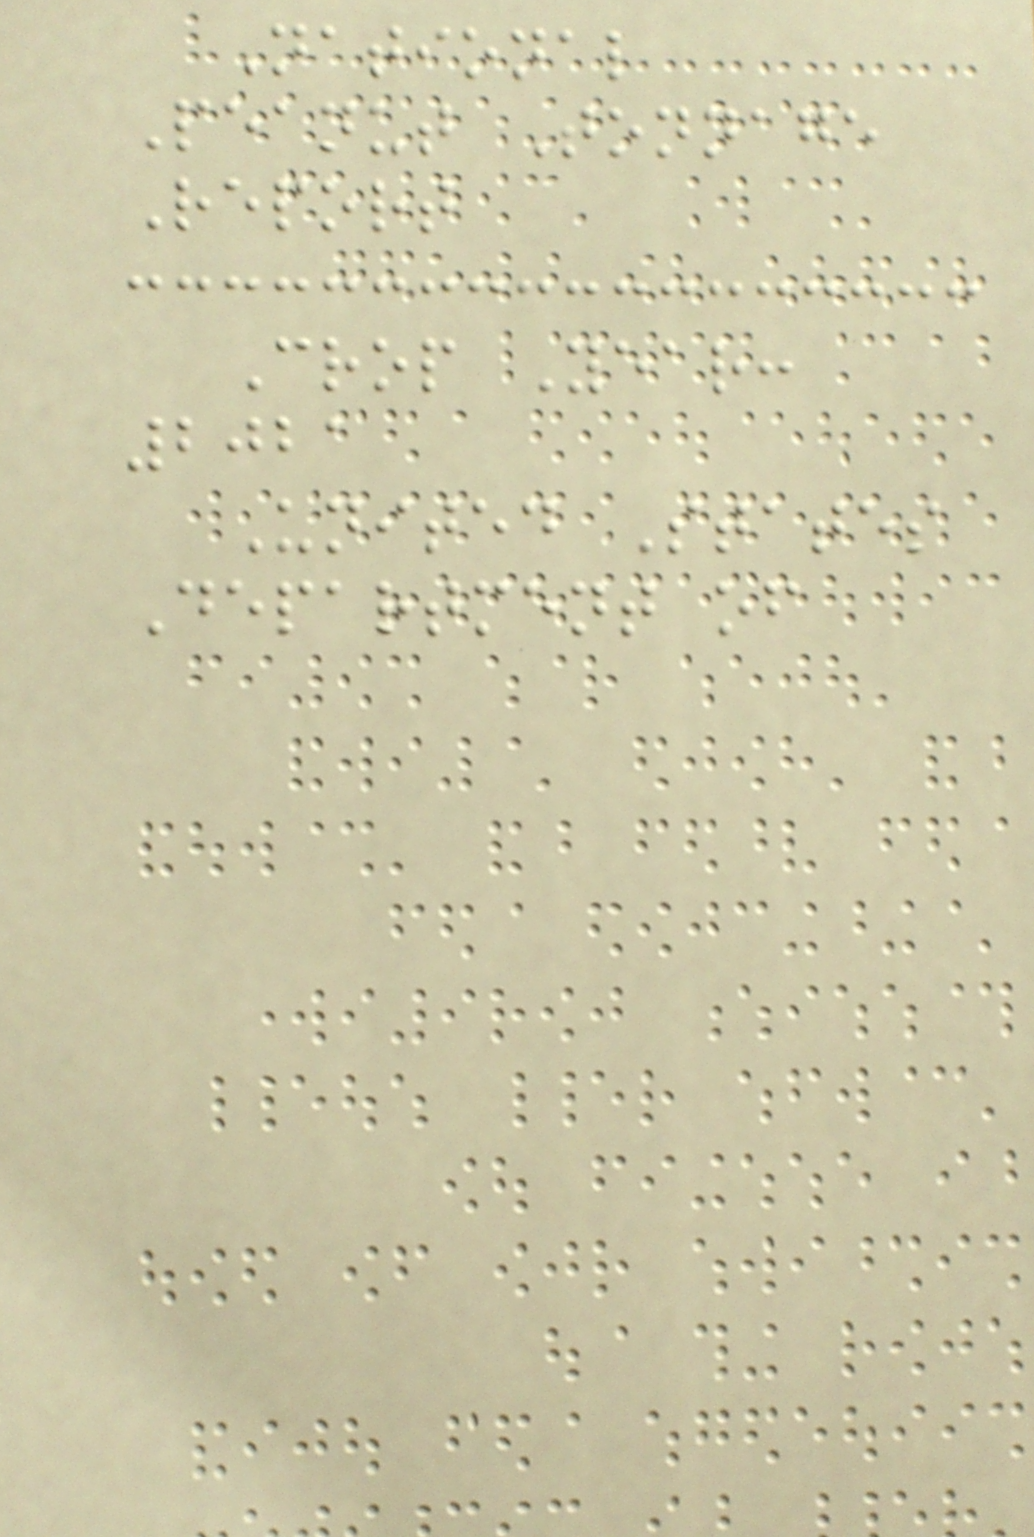National
Peanut Tonnage
Report
Crop Year:
2021
United States
Department of
